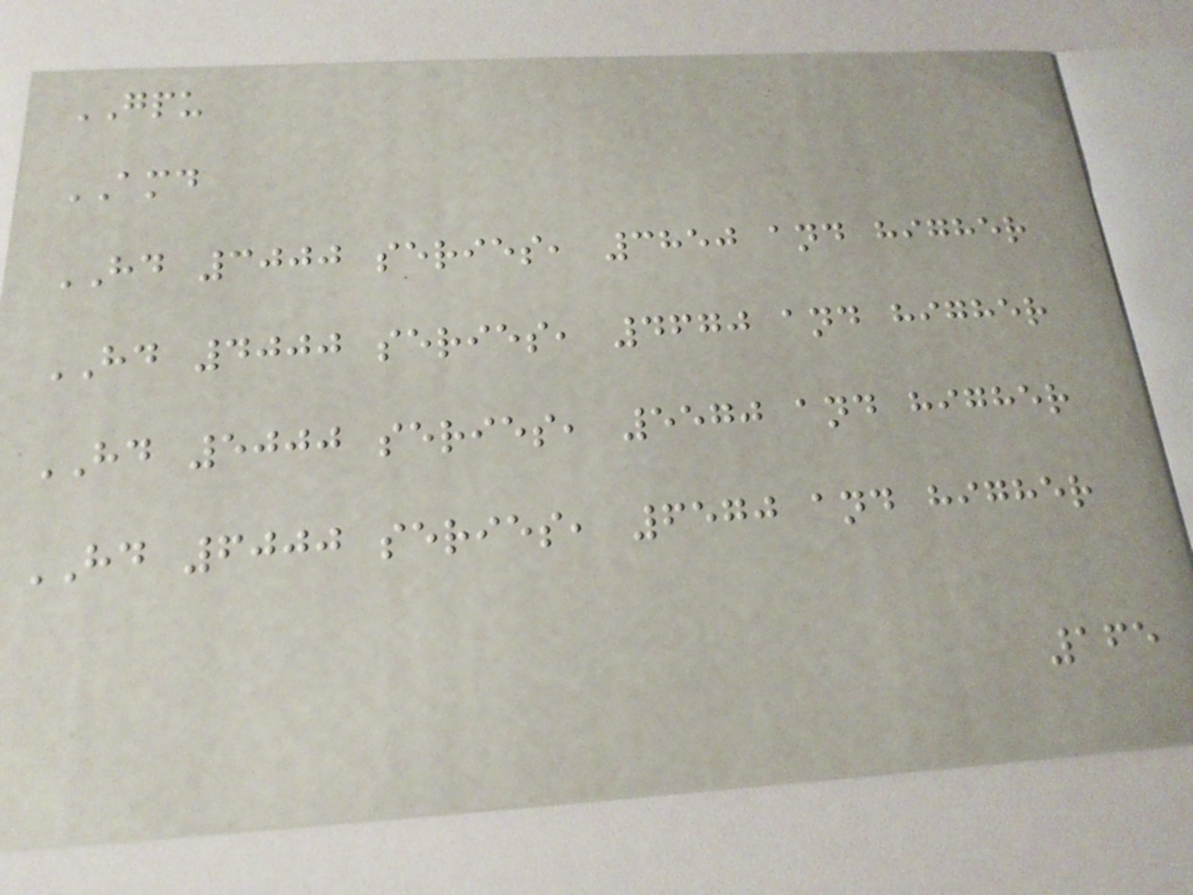GPU
AMD
HD 3000 series, 3850 and higher
HD 4000 series, 4670 and higher
HD 5000 series, 5570 and higher
HD 6000 series, 6570 and higher
165
